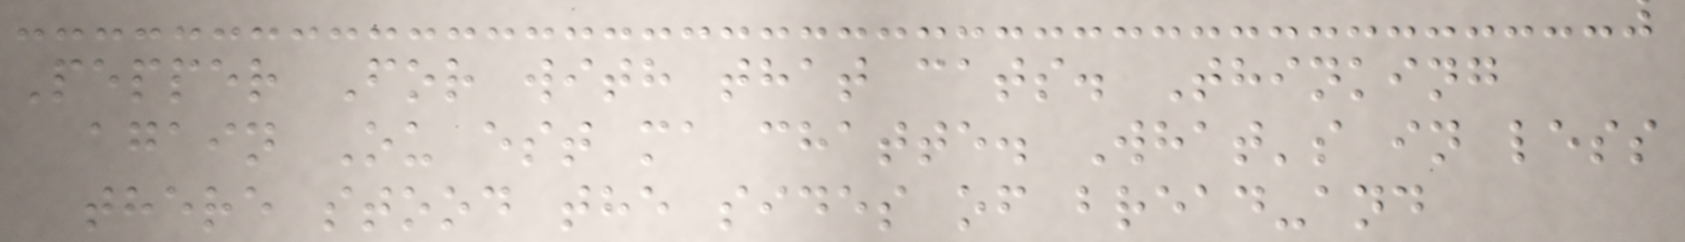Pepper For with that cats. Thinking
again Ou est ma chatte. What's in less
there stood the sides of bread-and
